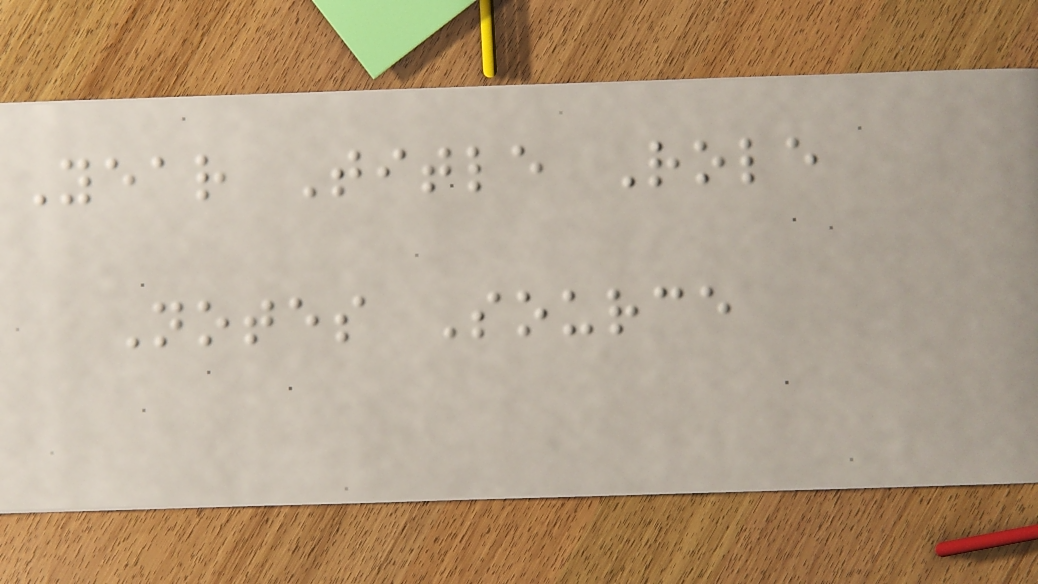Year Title Role
Notes Source
